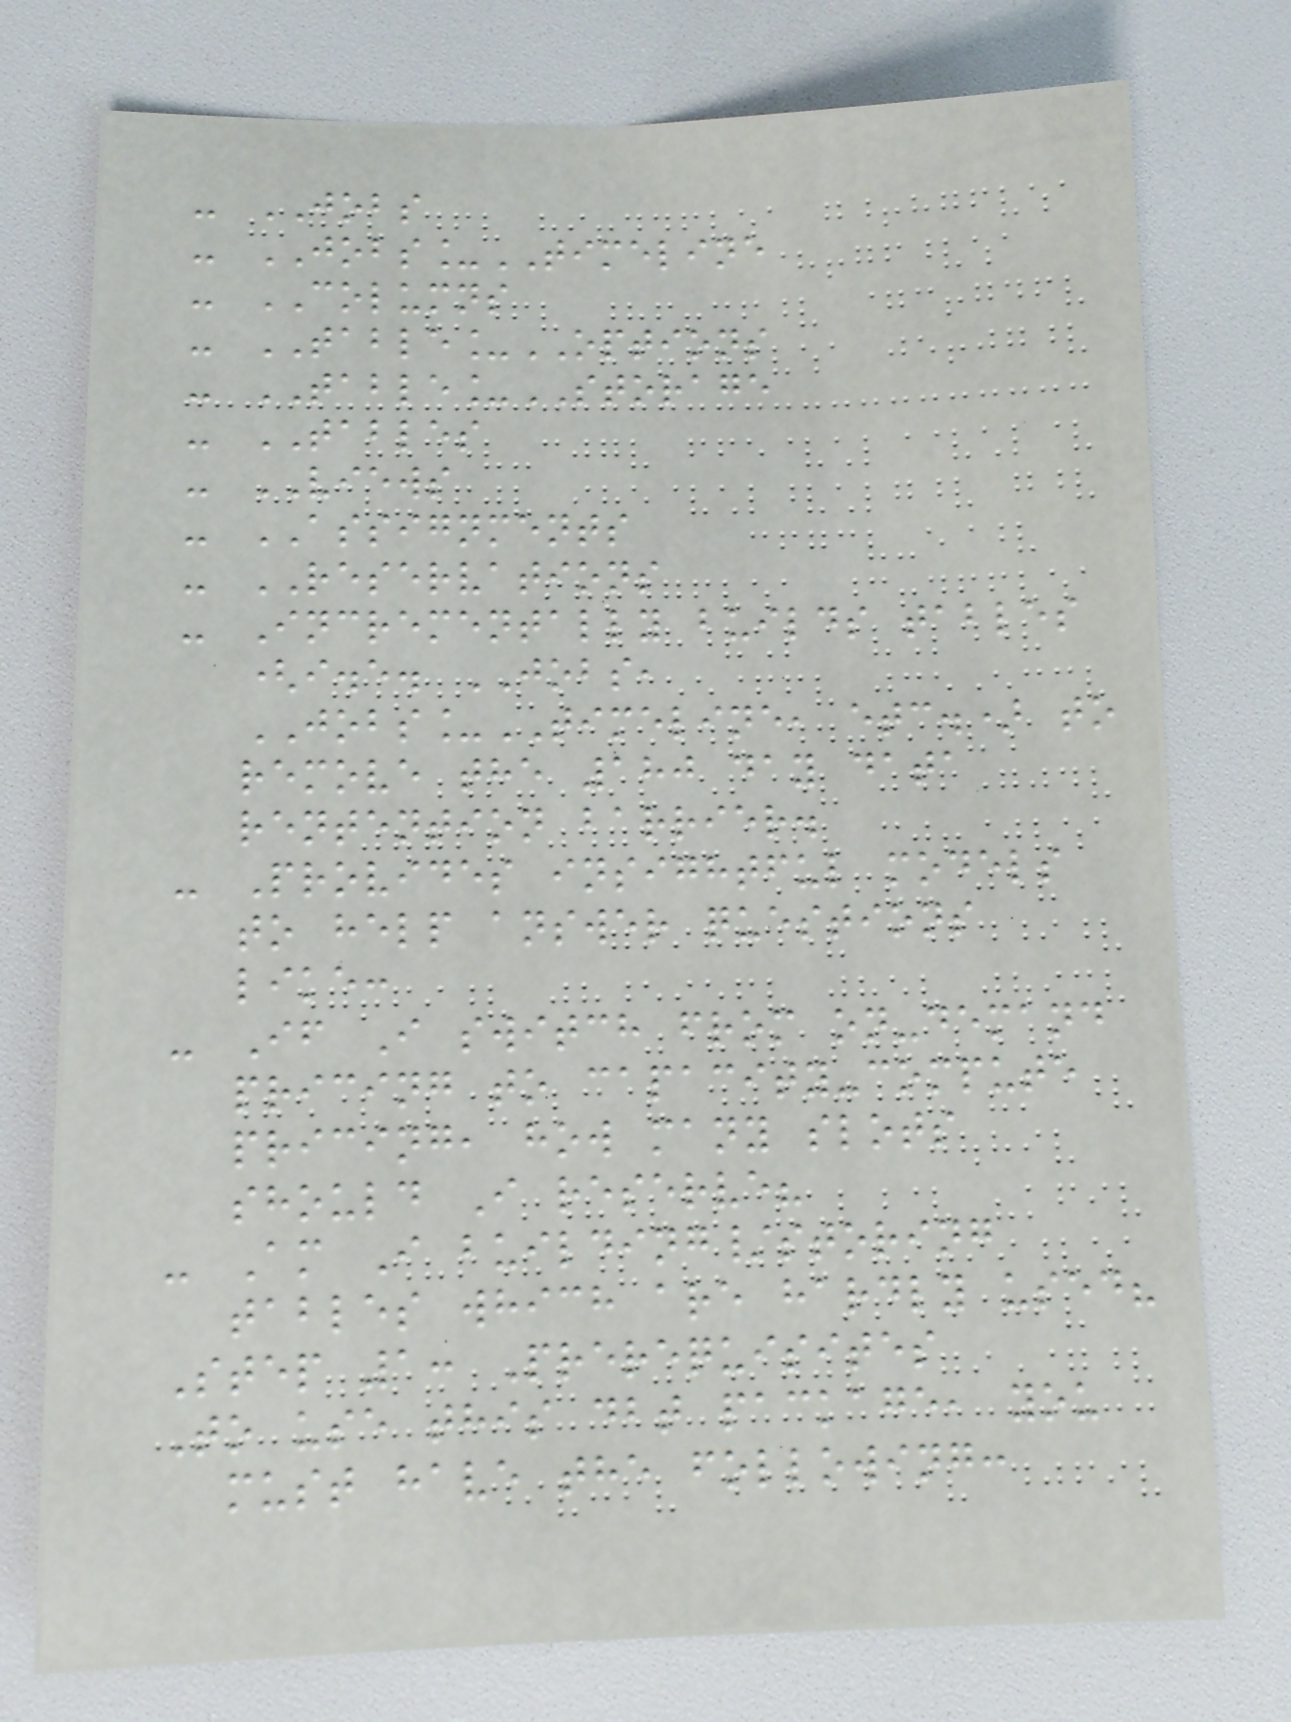- JOBS
- JOBS_TIMELINE
- COLUMNS
- TABLE_OPTIONS
- TABLE_STORAGE
- TABLES
- VIEWS
- ASSIGNMENTS
- RESERVATIONS
- Incrementally builds tables
(i.e. JOBS,
JOBS_TIMELINE, etc.) to
remove the 180 day data
rentention barrier.
- Provides insightful models
to help answer questions
like:
- If I switch from on-demand
pricing to capacity-compute
pricing, how many slots
should I reserve?
- Am I building/storing
tables which are hardly used?
Step 1: Prerequisites
To use this dbt package, you
must have the following:
